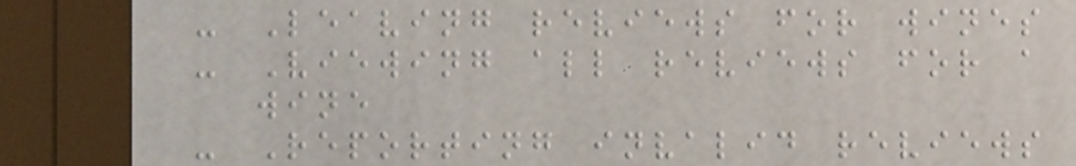- Leaving reviews for wines
- Viewing all reviews for a
wine
- Reporting invalid reviews
